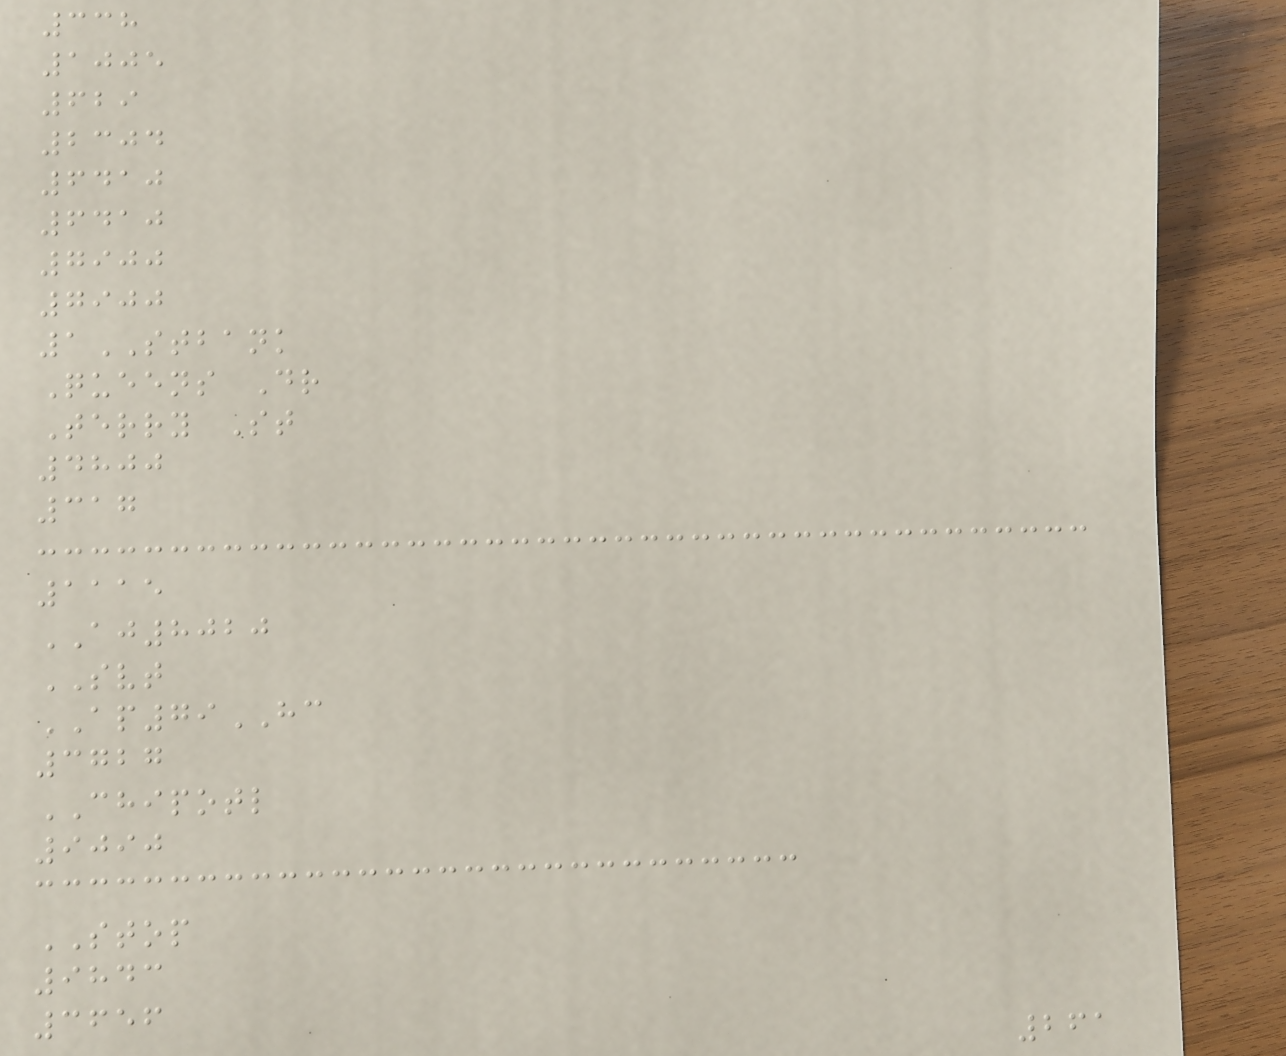338
1005
629
2304
6410
6410
7900
7900
1STBANK
Queens Dr
Terry St
4800
317
1115
AJ8020
SVT
AP79HC
3727
CHIPOTL
9090
STOP
9843
3656
261
